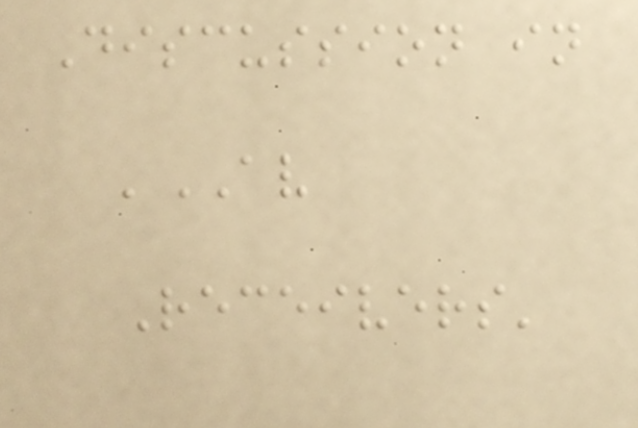Discussion in
'AV
Receivers'
